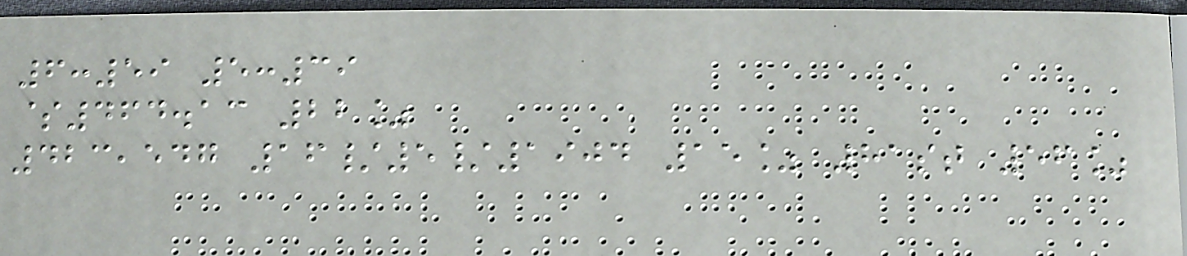6:59 5:39
$464.13 22%
423,547 16/5/1904 15% 81st 56%
